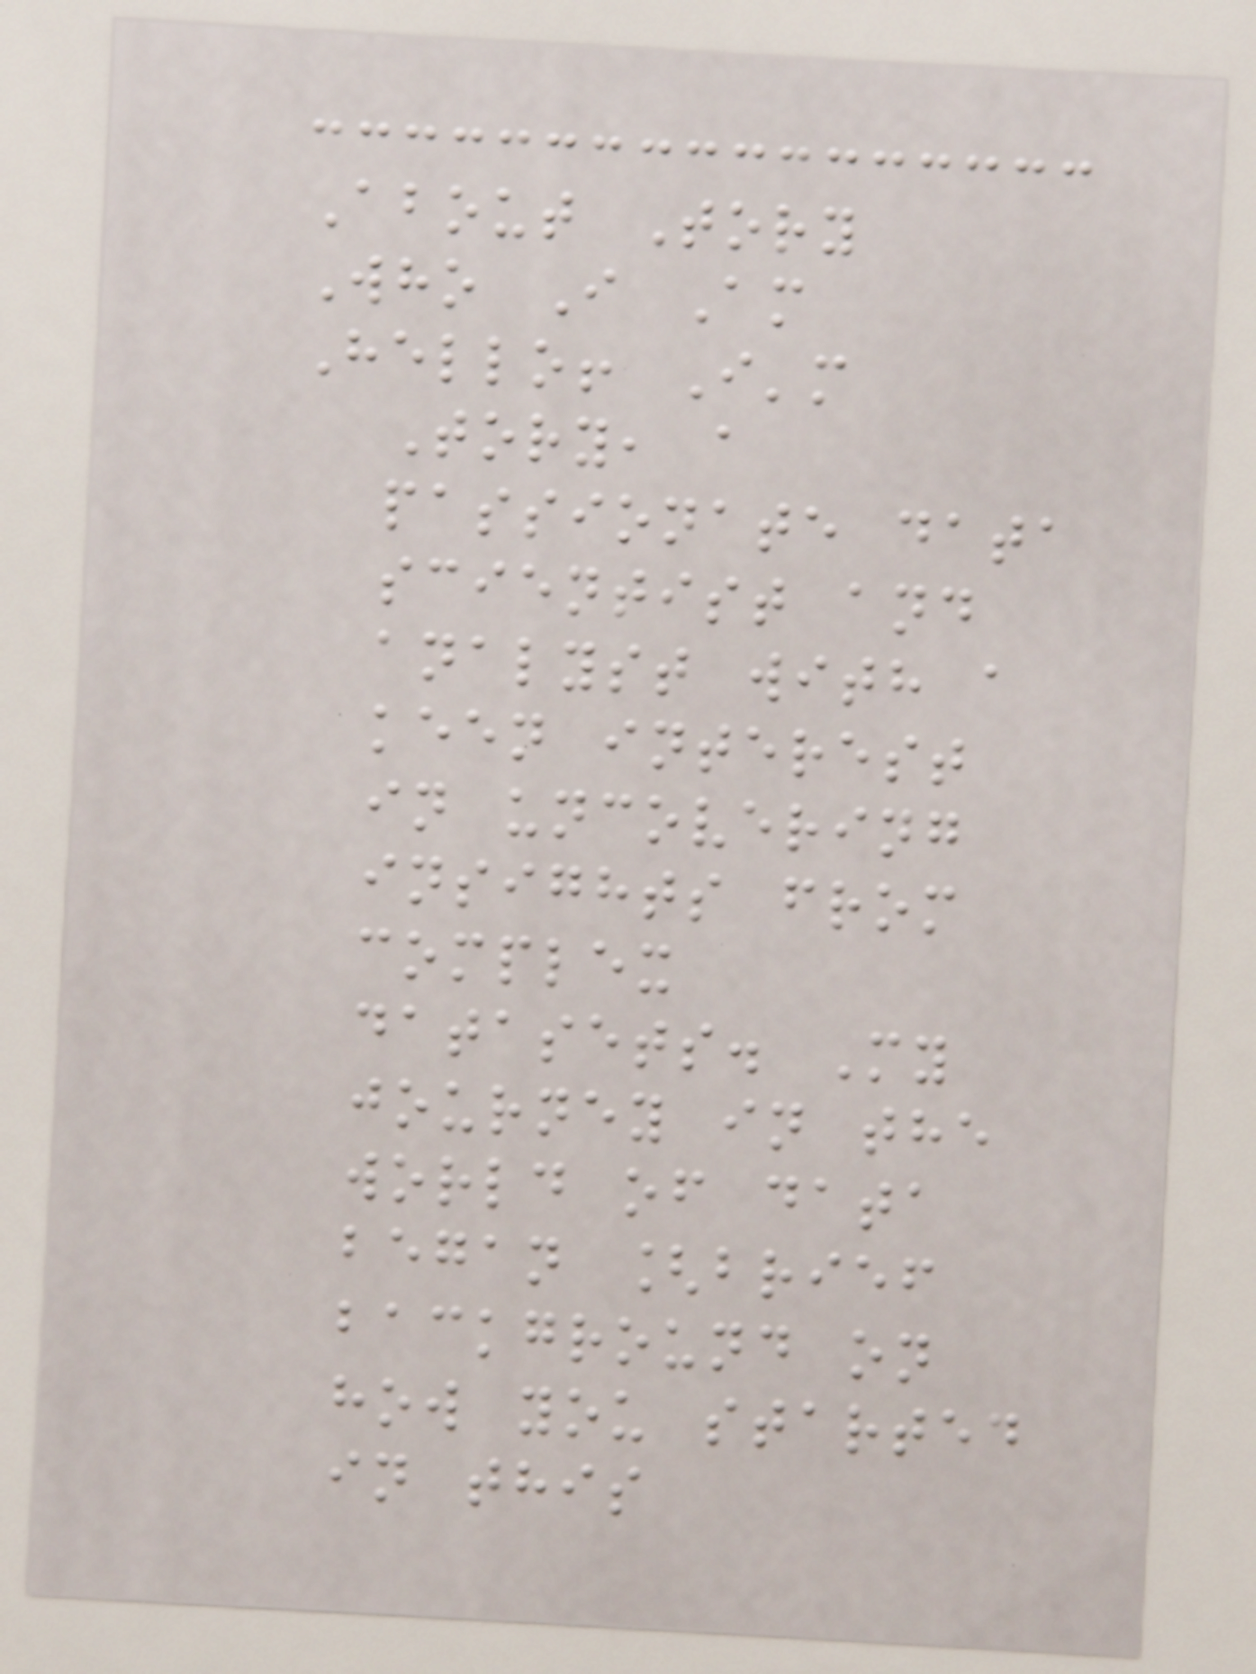About Tory
Who I Am
Hello! I'm
Tory, a
passionate data
scientist and
analyst with a
keen interest
in uncovering
insights from
complex
datasets. My
journey in the
world of data
began [brief
background on
how you started
in this
